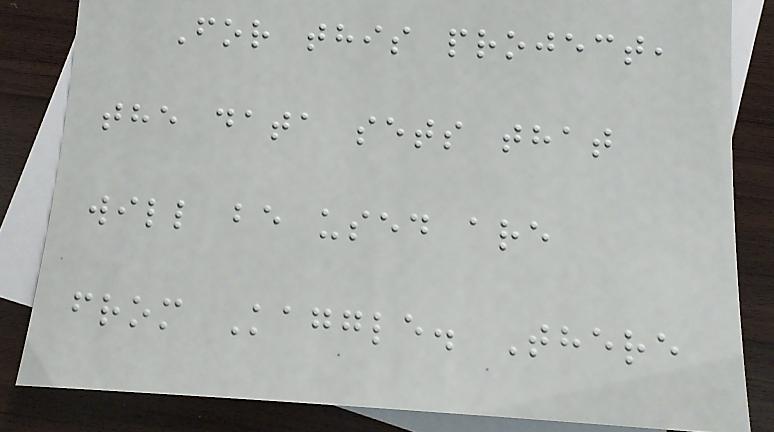For this project,
the data sets that
will be used are
from Kaggle. There
